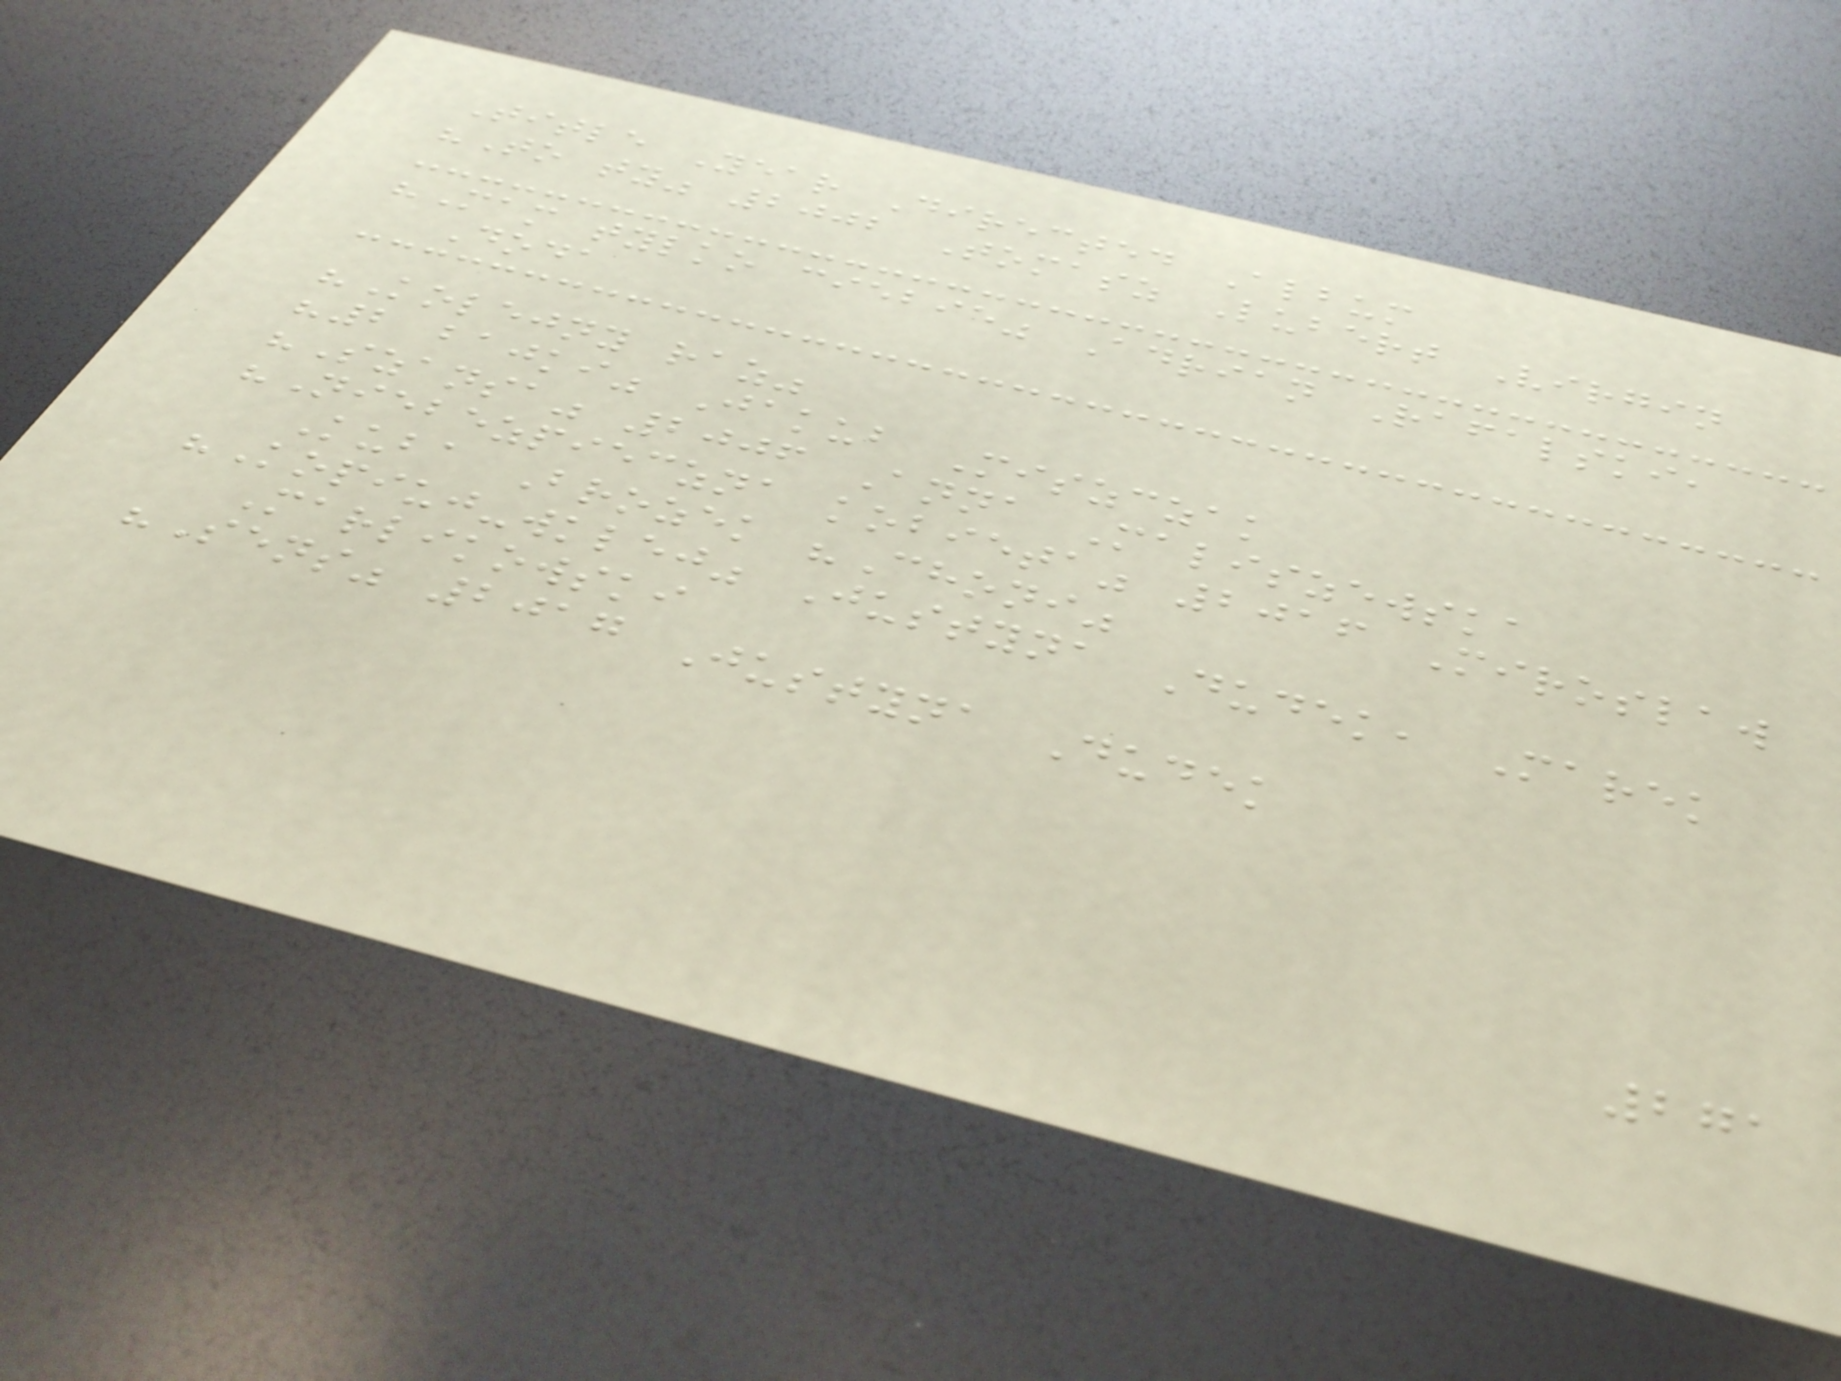Title Year Directed Album
"To ty" 2002 Tomasz Lubert Virgin
"Mam tylko ciebie" Adrian Rafalski,
Doda
"Kolejny raz"
"2 bajki" Jakub Miszczak
"Szansa" 2006 Anna Maliszewska
"Niebezpieczna kobieta" 2016 Miroslaw
Kuba Brozek "Choni"
"Kopiuj-wklej" Justyna Dudek, Marek
Marlikowski
"Sens" 2017 Justyna Dudek
271
